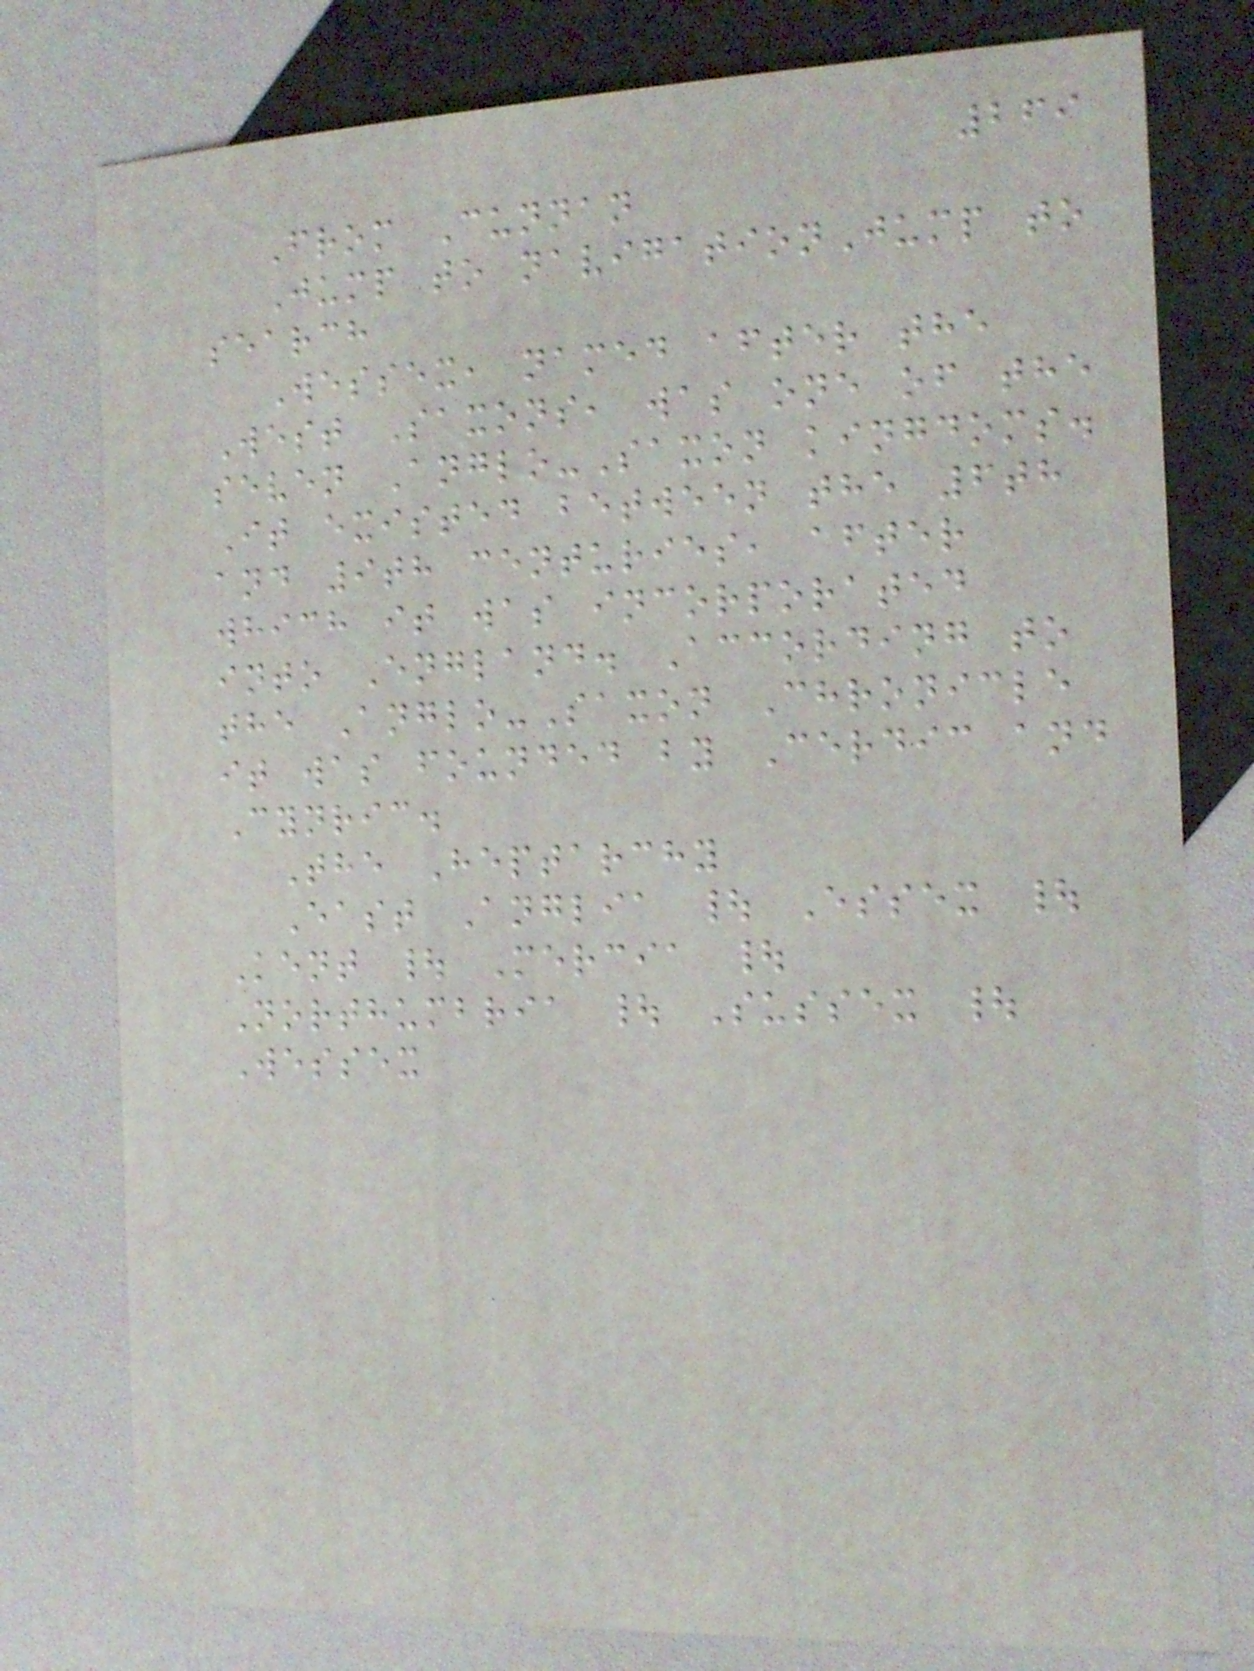269
From Cunnan
Jump to navigationJump to
search
Wessex, named after the
West Saxons, was one of the
seven Anglo-Saxon kingdoms.
It existed between the 6th
and 9th centuries, after
which it was incorporated
into England. According to
the Anglo-Saxon Chronicle
it was founded by Cerdic and
Cynric.
The Heptarchy
East Anglia | Essex |
Kent | Mercia |
Northumbria | Sussex |
Wessex
